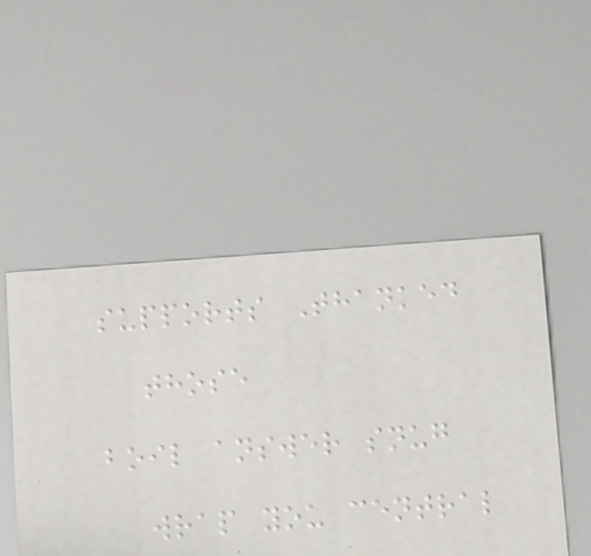supports Thanked
those
boil answer snug
wrap you central
